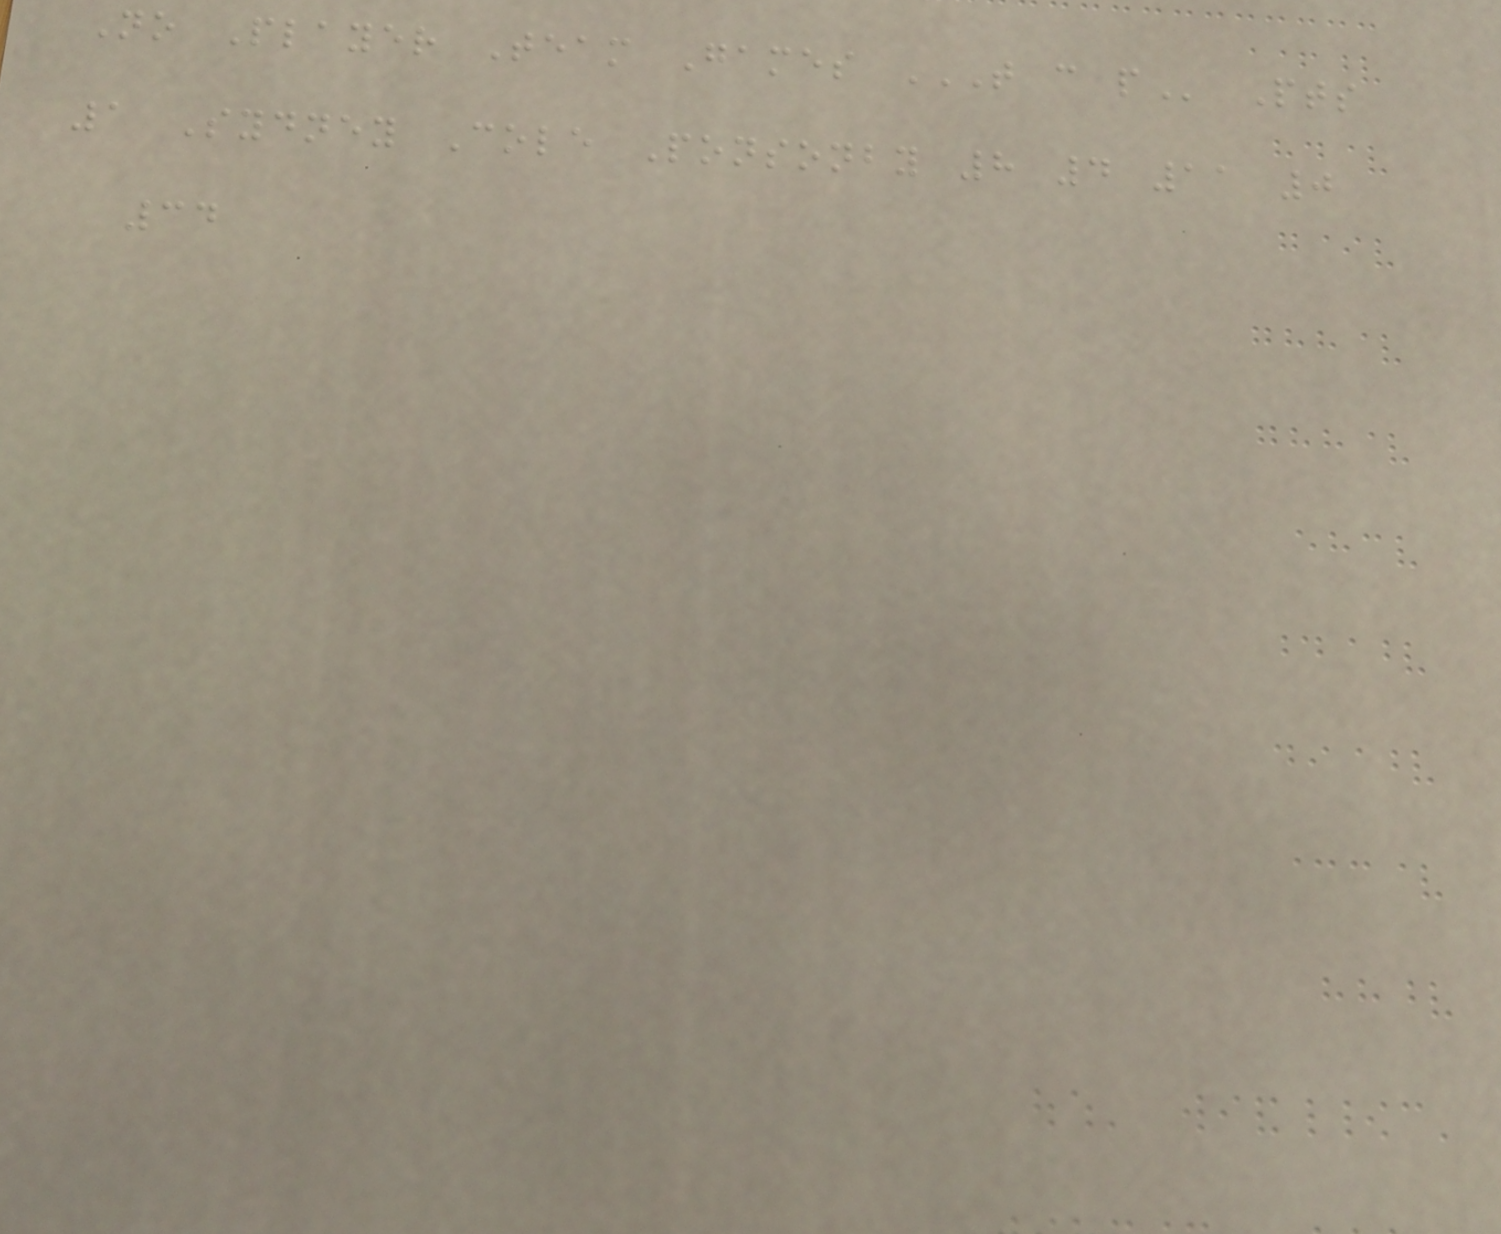No Player Team Games T C P Pts
1 Sydney Cole Ponsonby 8 4 11 0
34
